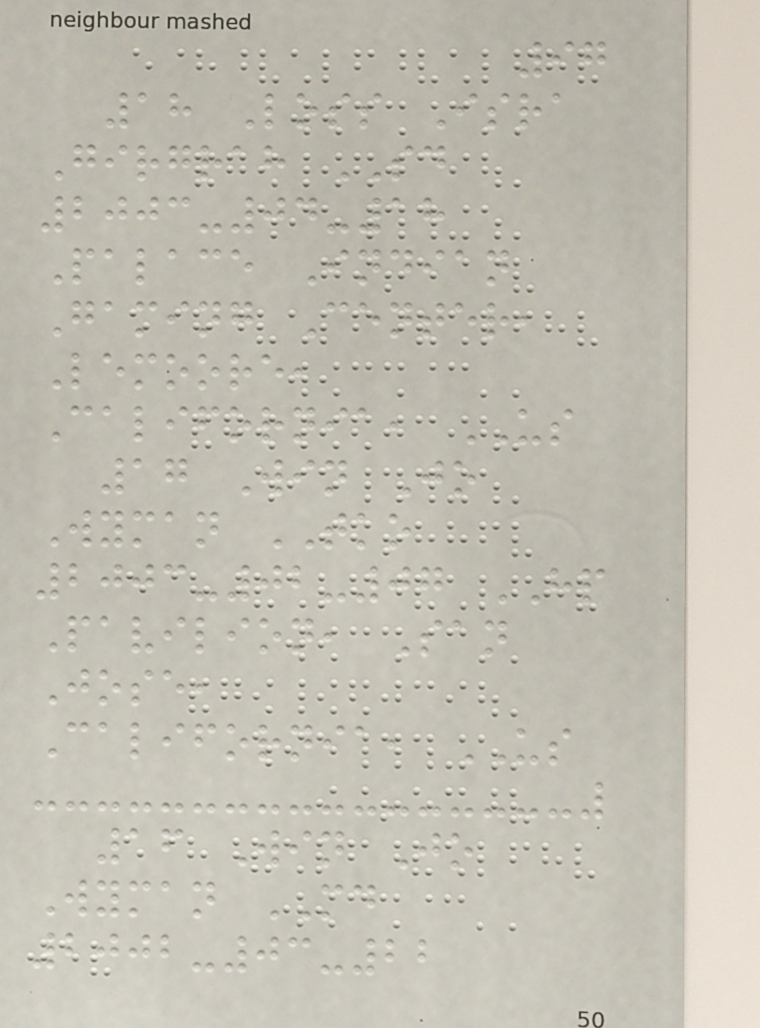97
18 Loss Isra
Girgrah SD
2003-04-18
Palace Indian
Gaming Center,
Lemoore,
California, US
17 Win Jo
Wyman TKO
2003-02-07 HP
Pavilion, San
Jose,
California, US
16 Win Jo
Wyman MD
2002-03-22
